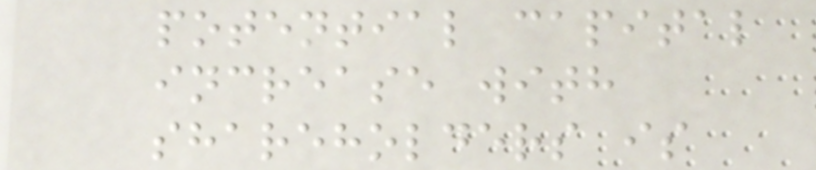potential capital
increase with
shareholders is
